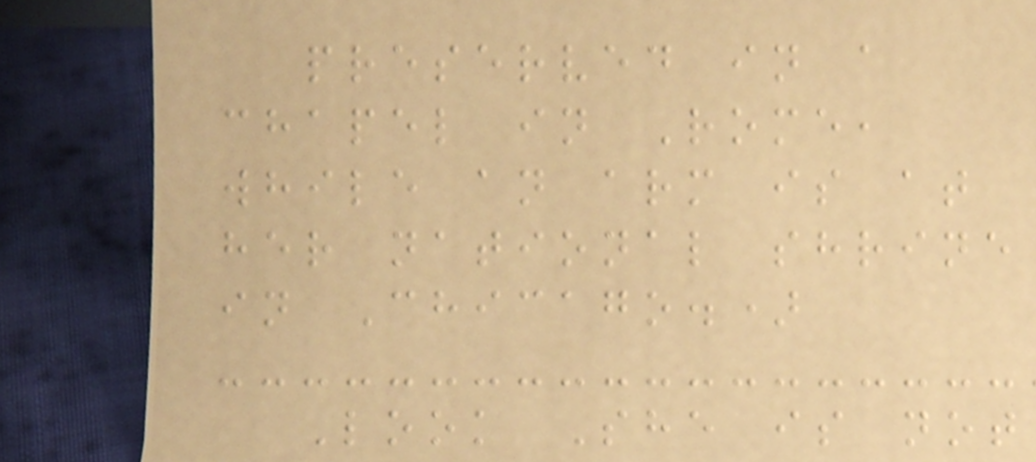preserved in a
chapel in Rome,
while an arm is at
her national shrine
in Chicago.)
Look She is not
